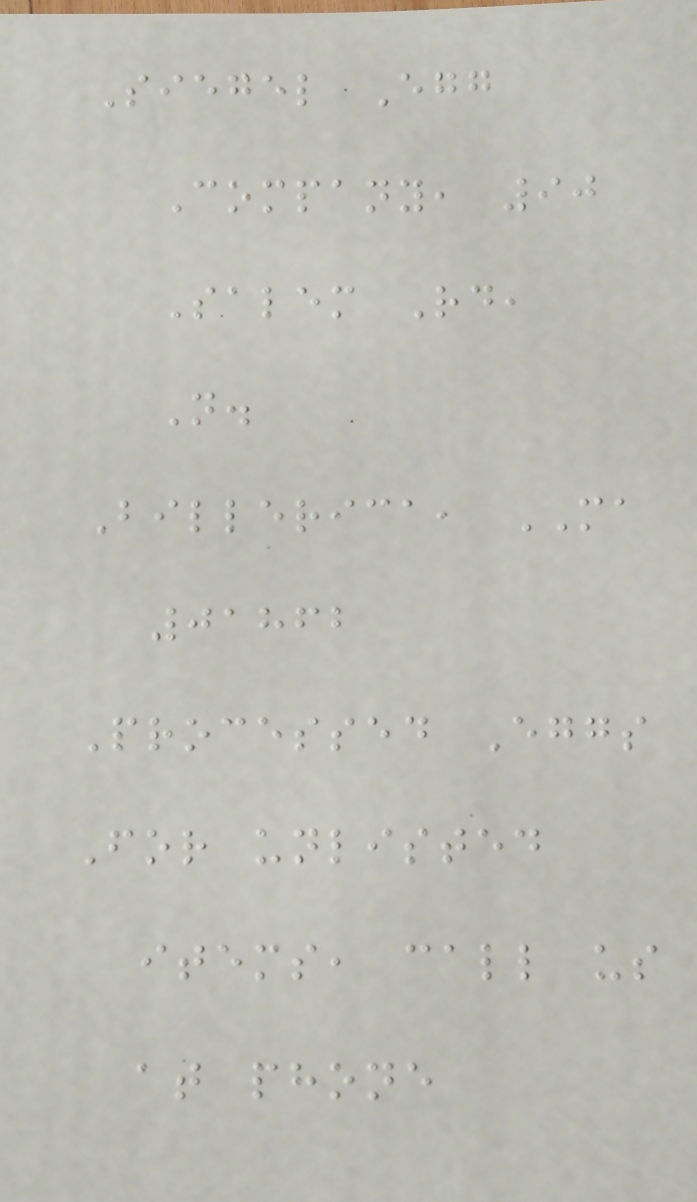Siegel Egg
Company, 90
Salem Rd,
N.
Billerica, MA
01862
Processed Eggs
For unlisted
items, call us
at phone
